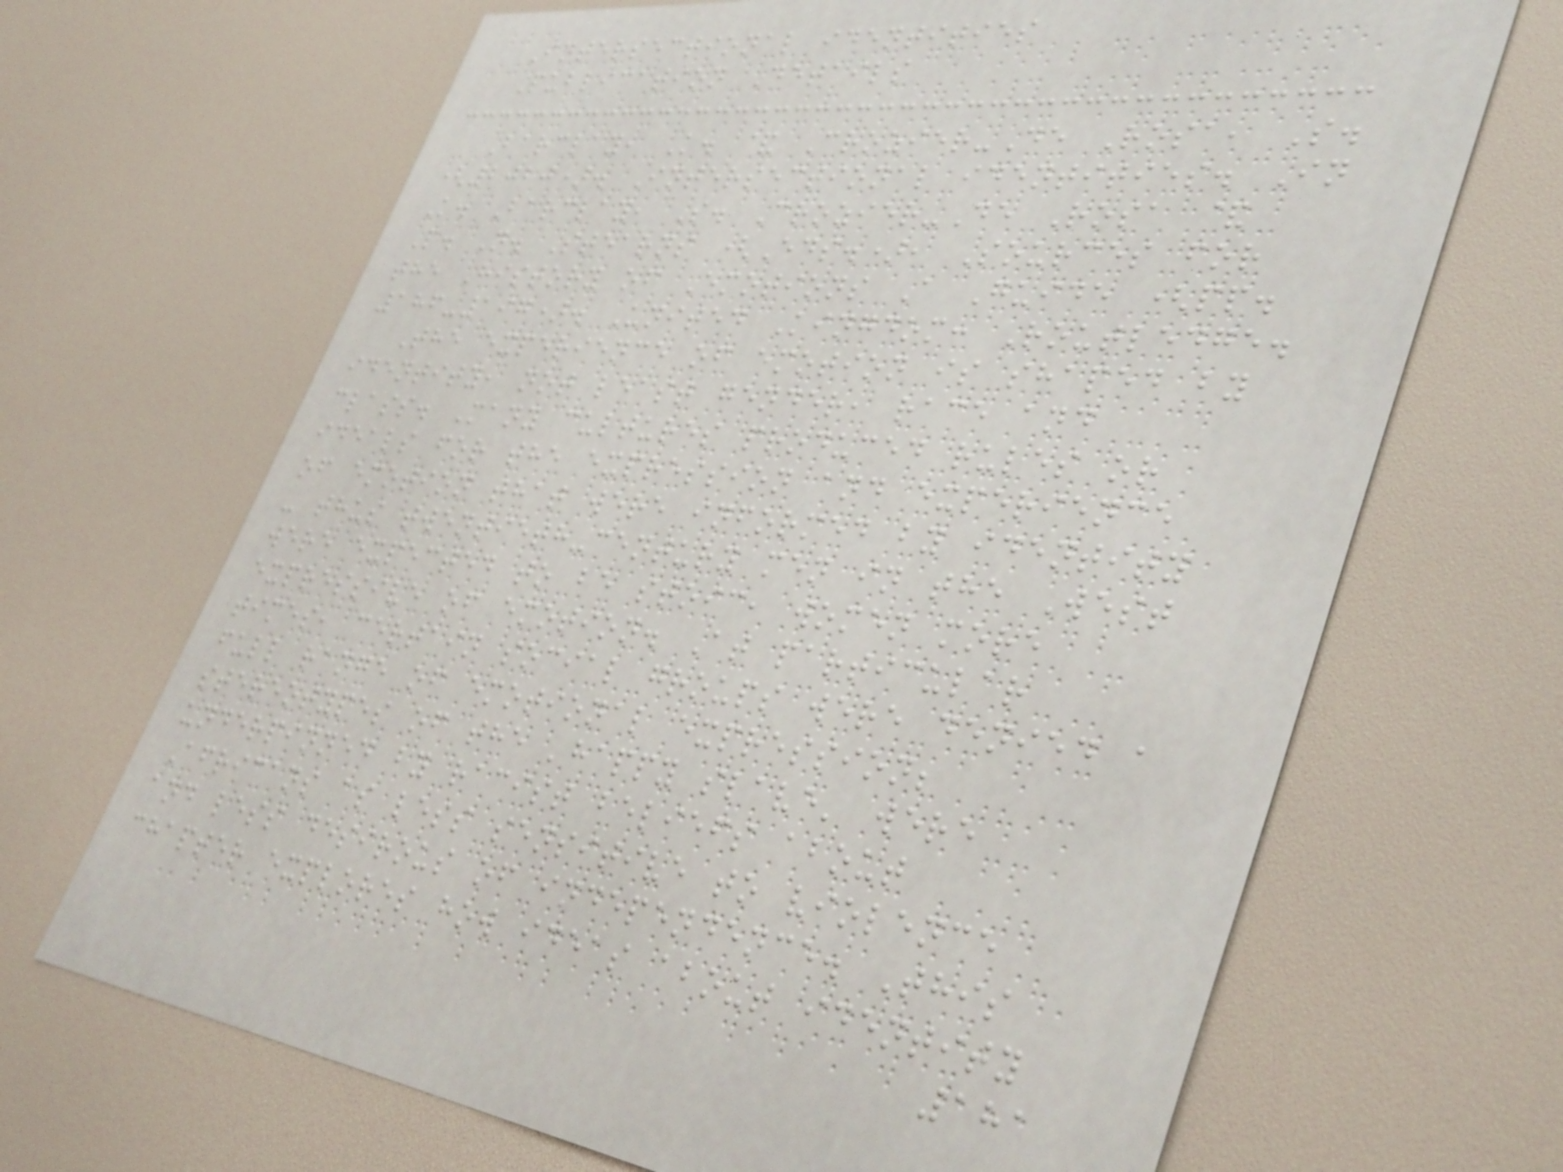Intersectional identities
Publication Details
Barclay, K. & Crozier-De Rosa, S.
(2020). Intersectional identities. In
K. Barclay, S. Crozier-De Rosa &
P. N. Stearns (Eds.), Sources for
the History of Emotions A Guide (pp.
186-197). United Kingdom: Routledge.
The experience of emotion is shaped by
identity, not least gender, race and
class. Many cultures produced rules or
ideals for the expression and experience
of emotion that were informed by identity
- thus twentieth-century men in the West
were expected to be stoic, women more
expressive of emotion. At particular
times, certain social groups were denied a
full range of emotional expression;
stereotypes of the 'happy slave' were
underpinned by racist beliefs about
Africans as less sensitive to violence
and less desirous of independence. This
chapter explores how ideas about identity
181
